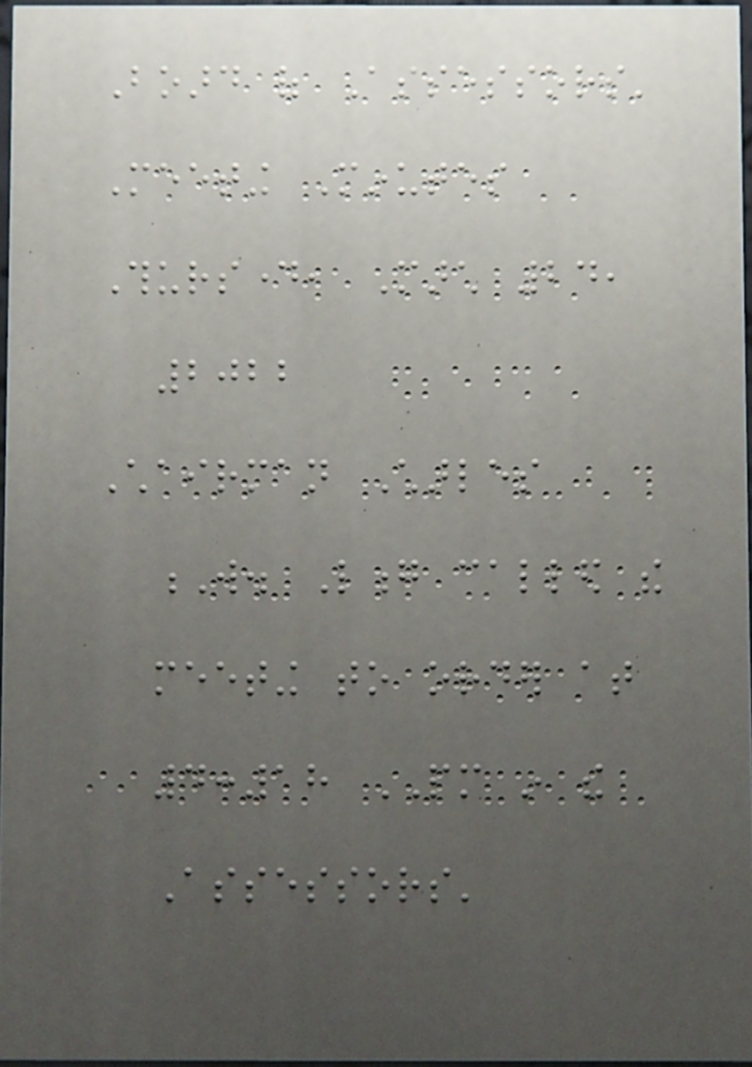Board of Assessors'
Meeting Minutes
Thursday, March 24,
2022
Chairman Charles
W. Long called the
meeting to order at
4:18 PM in the
Assessors'
